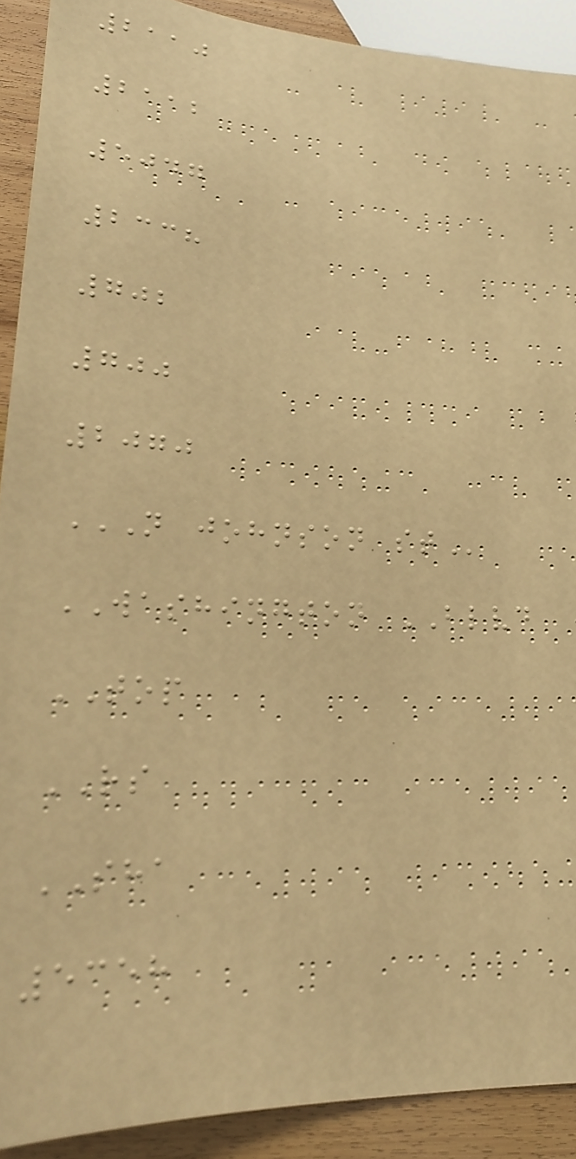2110
2112
5047
2338
702
700
2070
N JOHNSON ST
WASHINGTON BLVD
TOP
RS
SHA
5358
